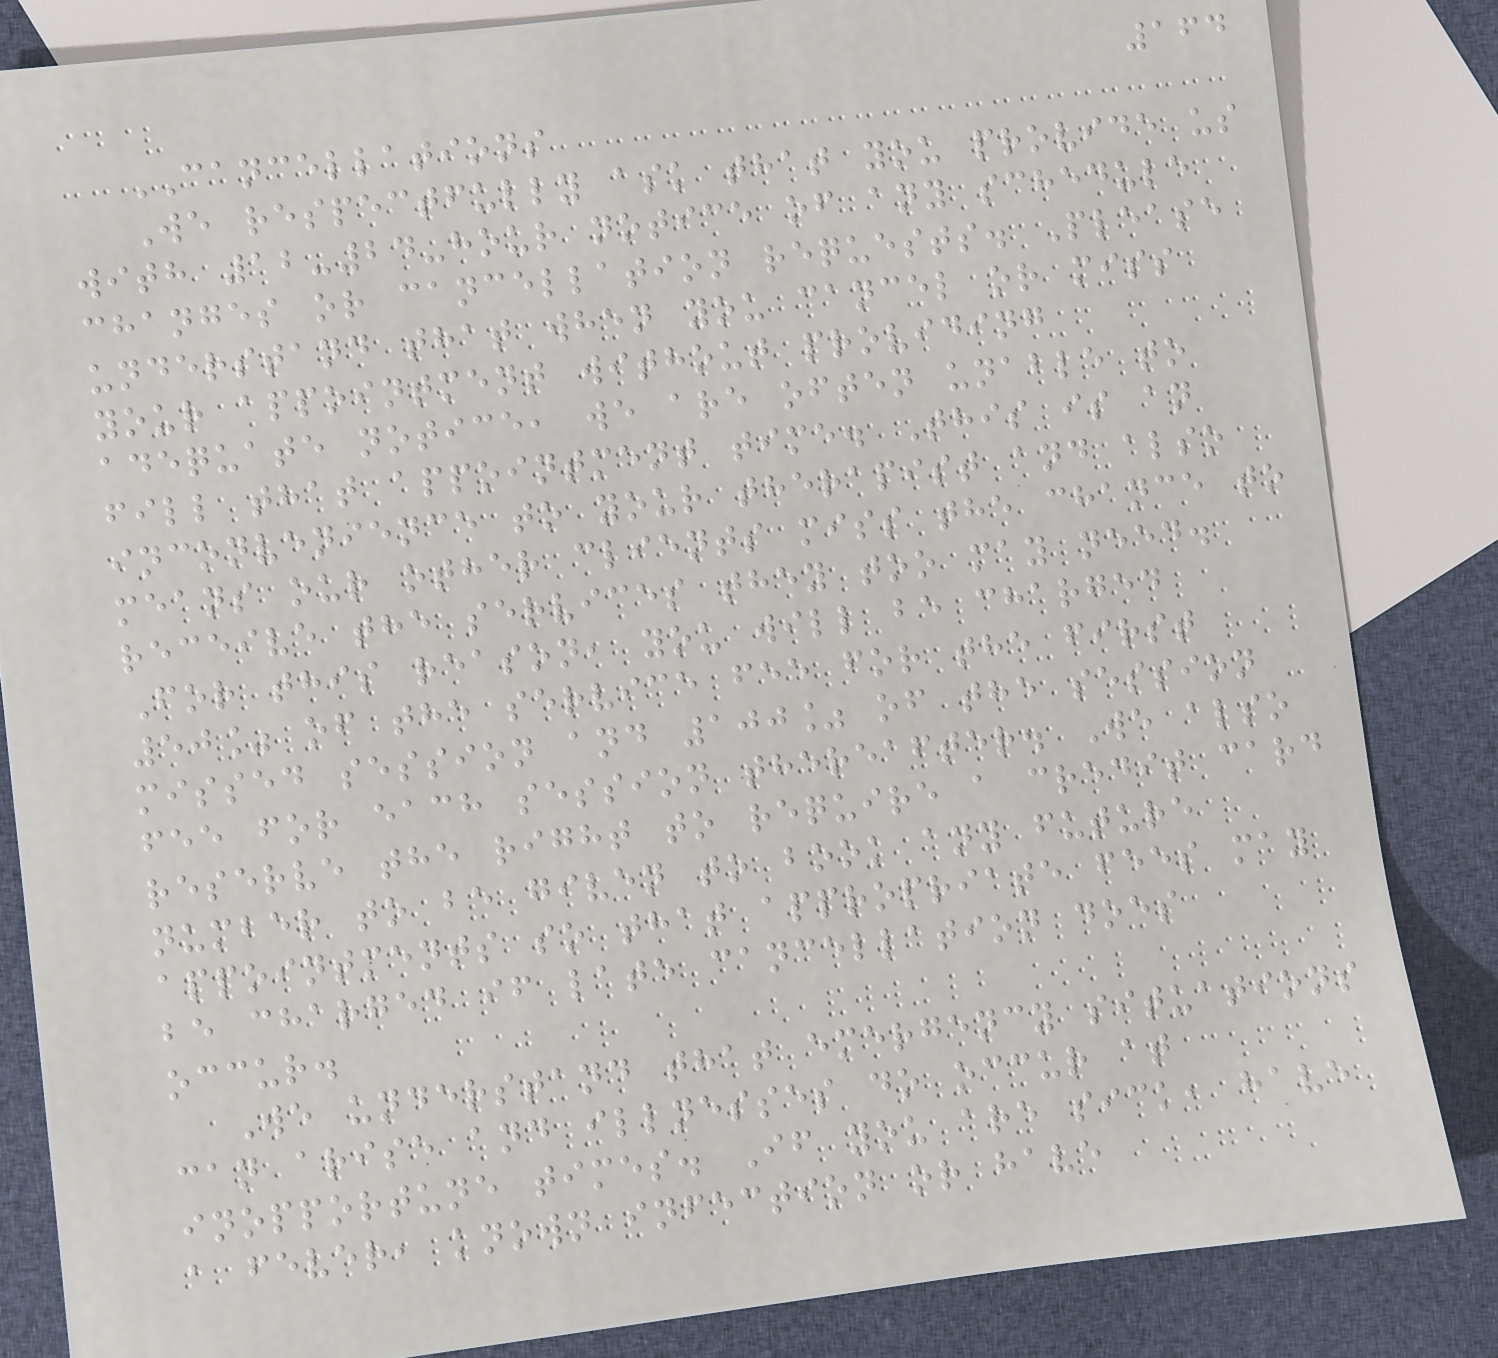164
CANCELLATIONS
We respectfully ask that you provide us
with 12-24-hour notice of any schedule
changes or cancellation requests. Please
understand that when you cancel or miss
your appointment without providing
adequate notice, we are often unable to
fill that appointment time. This is an
inconvenience to your therapist and also
means our other clients miss the chance to
receive the services they too may need.
For this reason, you will be charged
50% of the service fee for the first
missed session and 100% of the session
fee for each session thereafter. We also
reserve the right to require a credit card
number to be given to book any future
appointments so that appropriate fees may
be charged if late cancellation does
occur.
We understand that emergency situations
can arise and illnesses do occur at
inopportune times. If you are sick, have
a fever, known infection or have
